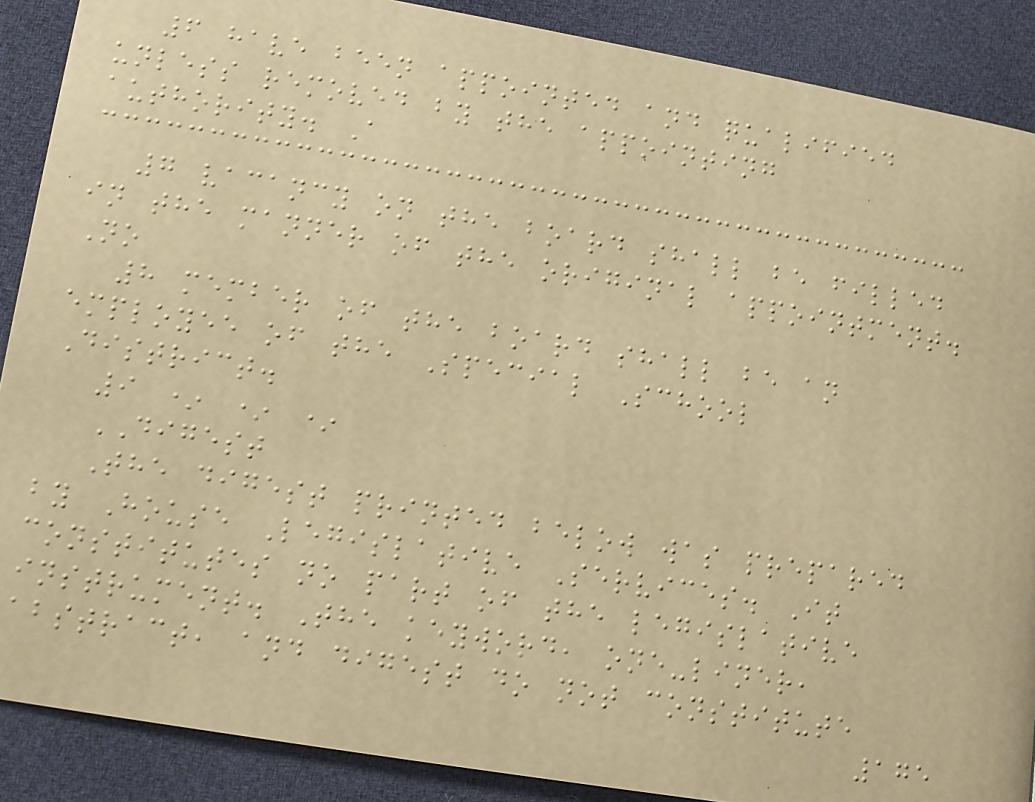6 have been appointed and qualified
unless removed by the appointing
authority. A
7 vacancy on the board shall be filled
in the manner of the original appointment.
No
8 member of the board shall be an
employee of the Special School
District.
9 * * *
DIGEST
The digest printed below was prepared
by House Legislative Services. It
constitutes no part of the legislative
instrument. The keyword, one-liner,
abstract, and digest do not constitute
175
